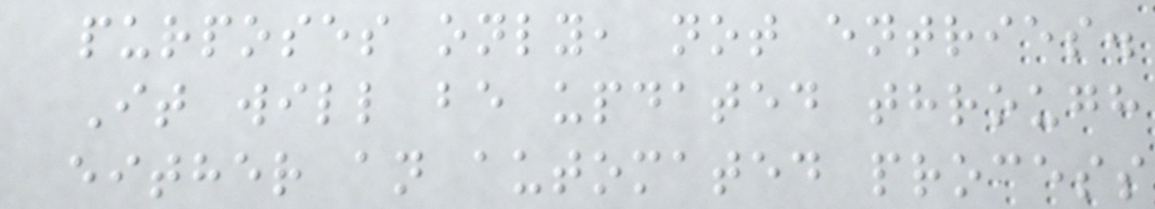purposes only, not entries.
It will be updated through
either an automated process
